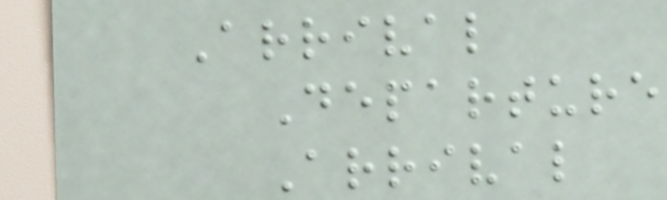Arrival
Departure
Arrival
